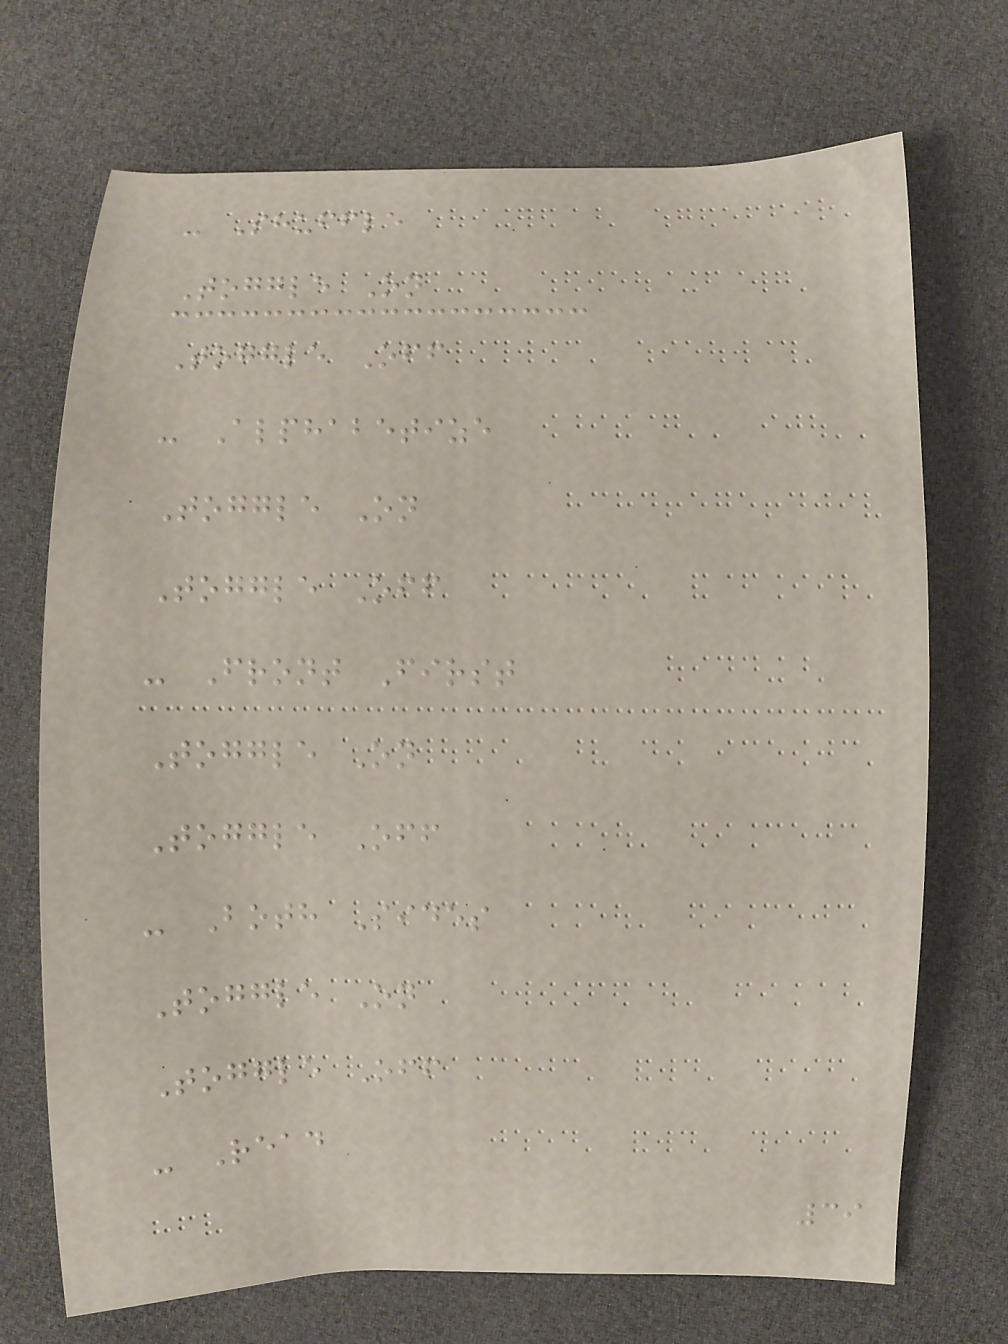- Shuffle
Toggle On
Toggle Off
- Alphabetize
Toggle On
Toggle Off
- Front First
Toggle On
Toggle Off
- Both Sides
Toggle On
Toggle Off
- Read
39
